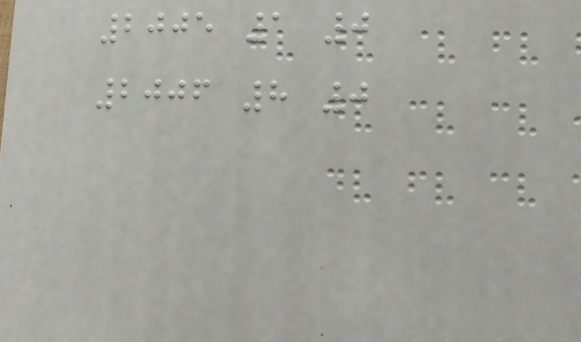2005 1 0
2006 8 0
